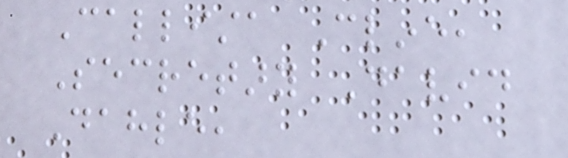Callista Cline,
Secretary David
Dahle,
